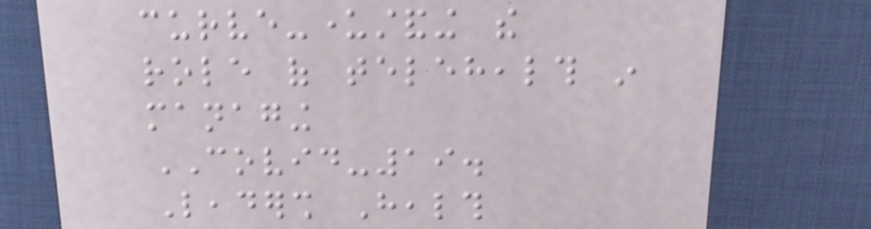curve-understanding the
role of telehealth in
managing
COVID-19.
Leadersh Health
